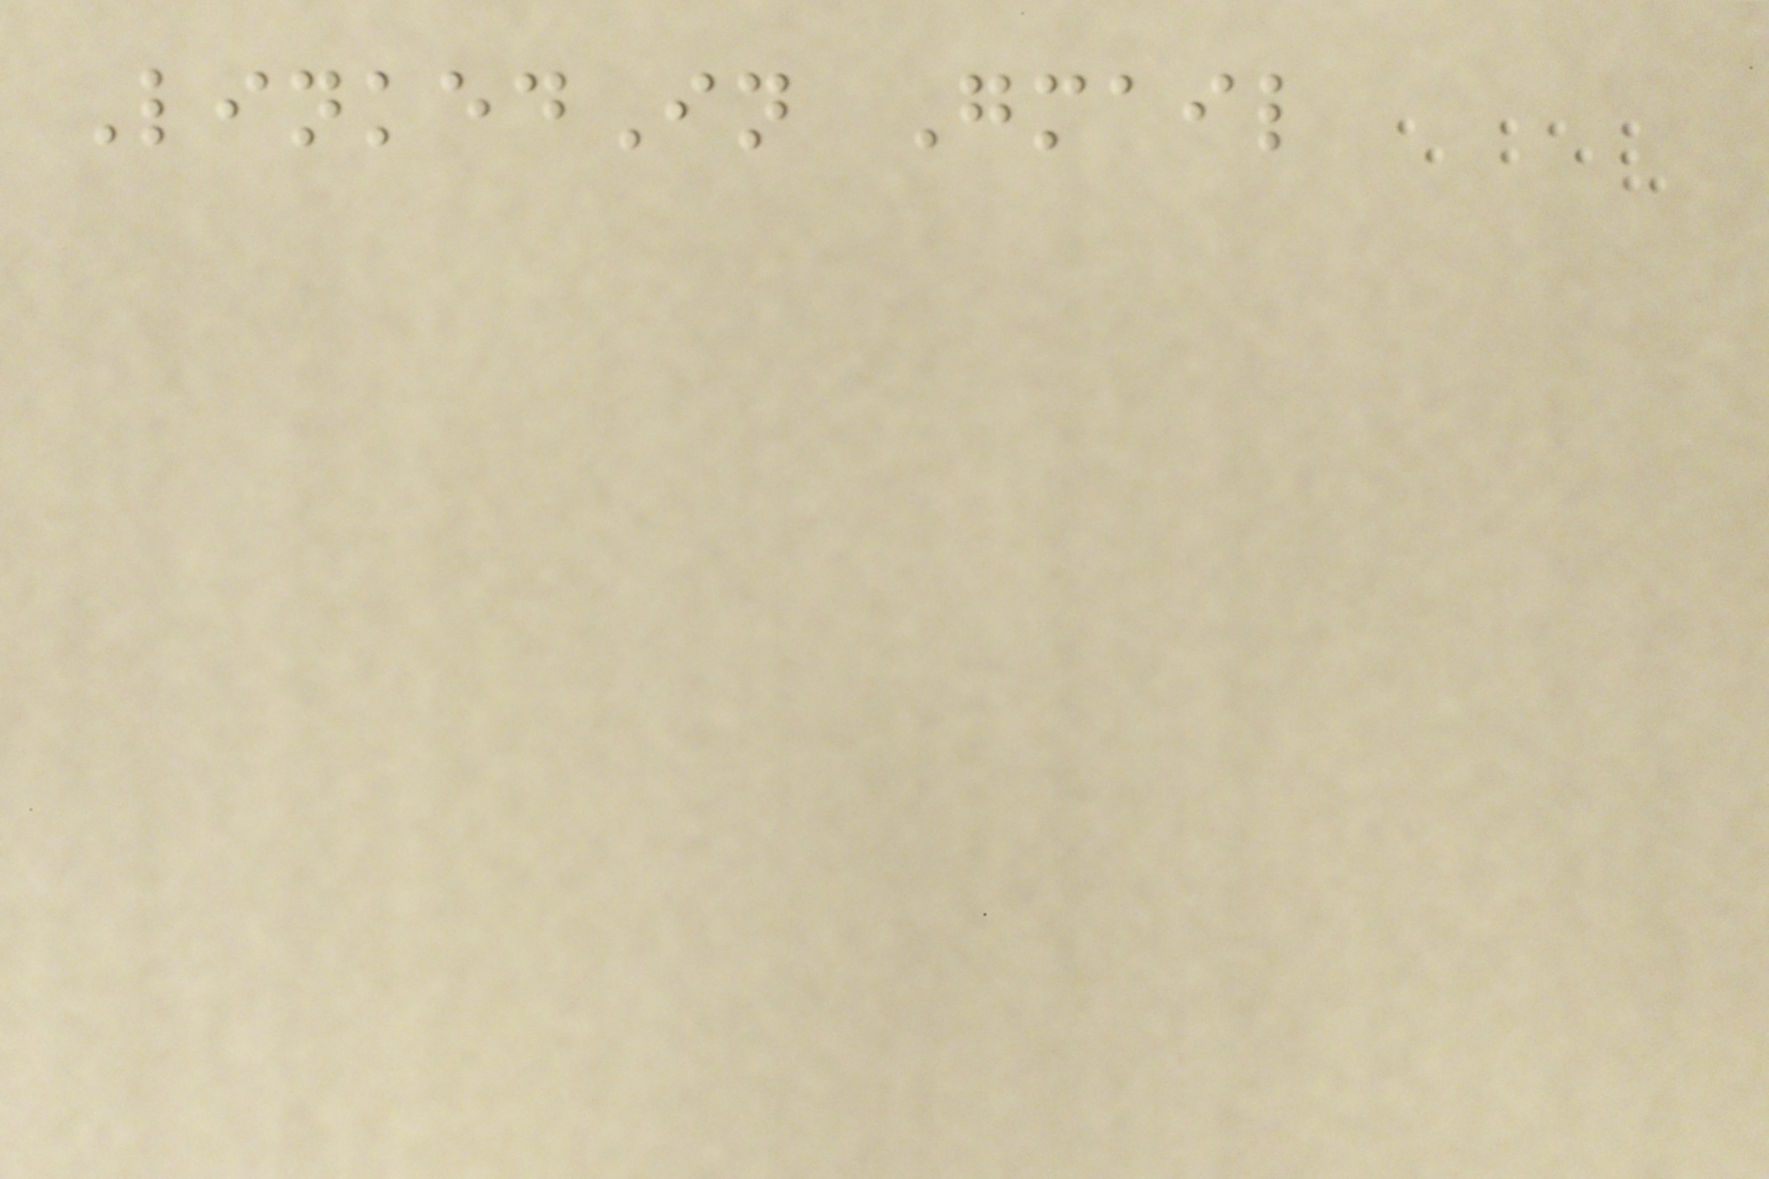LinkedIn Gmail
